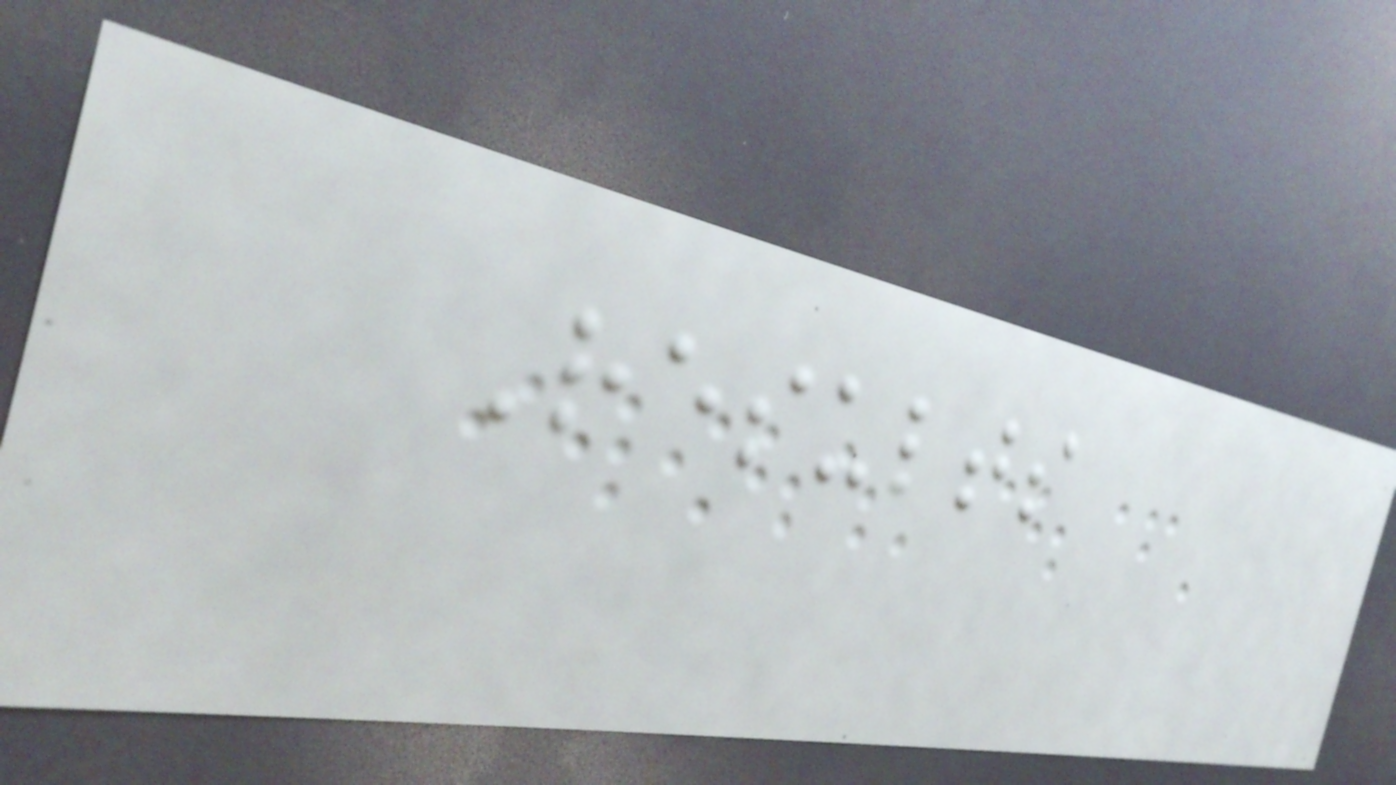Results
